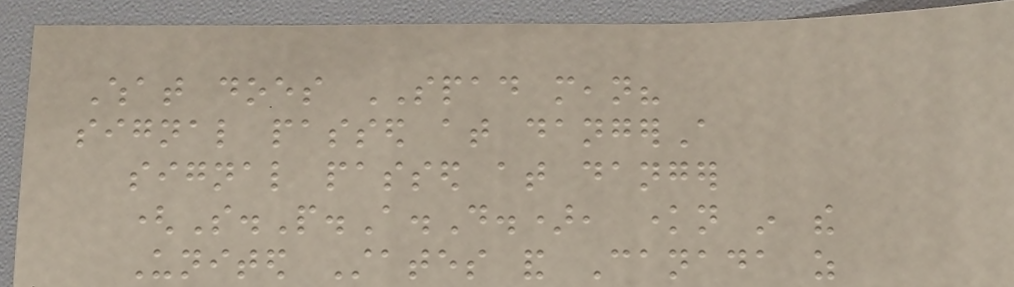What does SPAD mean?
signal passed at dangerA
signal passed at danger
(S.P.A.D.), known in the
United States and Canada as
